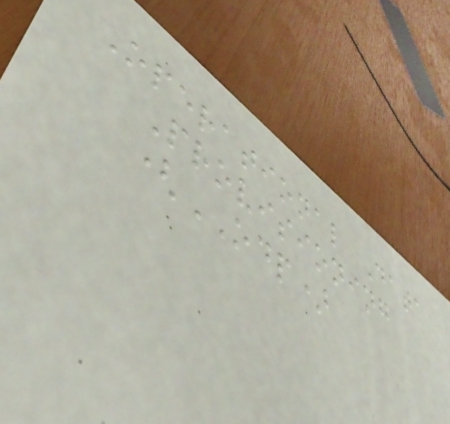Operational Data
Provisioning
(ODP)
